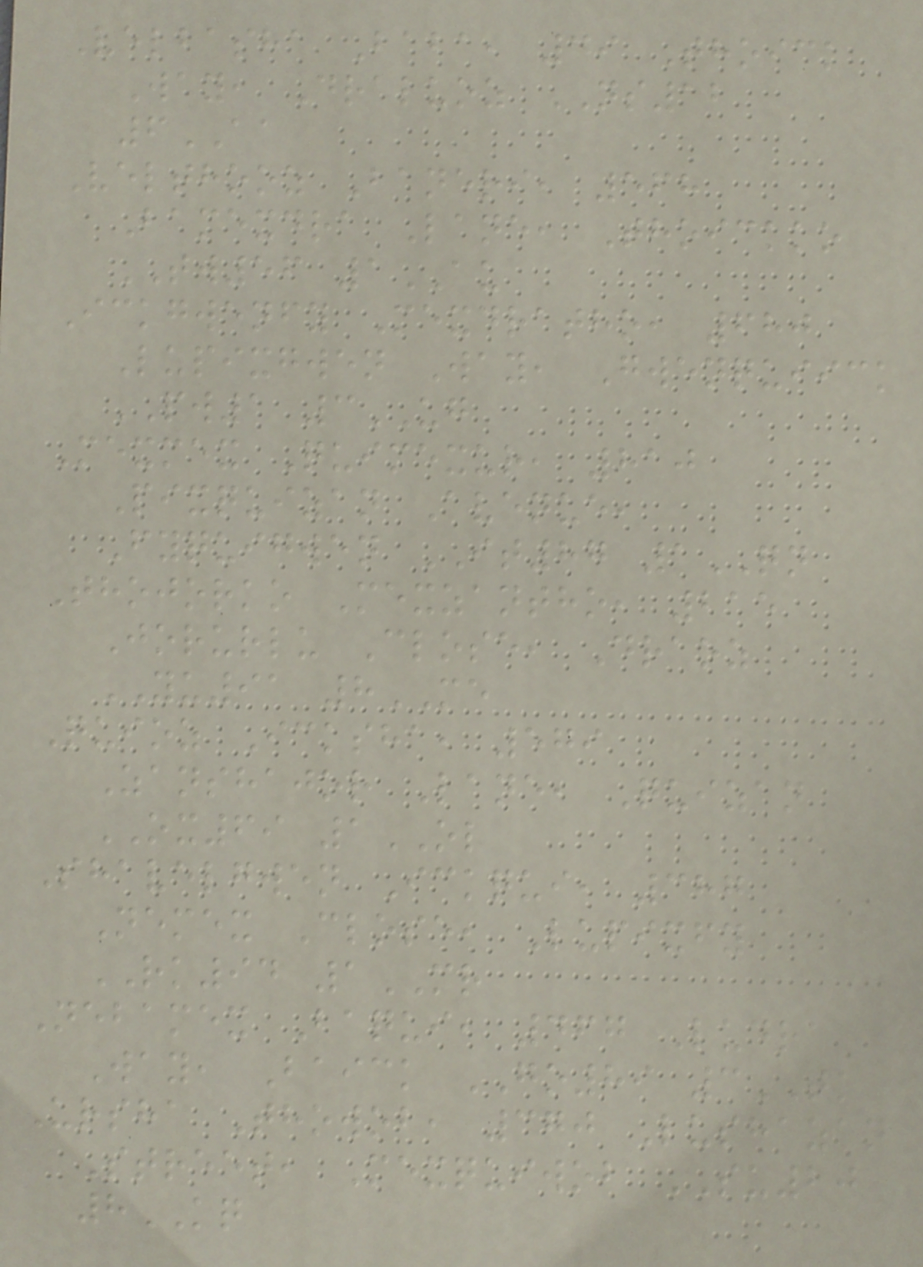Velbasha Baba, 49 Thoick
Way, Draluoz NS12
6AA
Velthooz Baneri, 568
Bamexdra Lane, Thoickko
TW56 1AU
Ickgwenfy Mexdratho, 680
Lupixgwen Way, Gwenquiick
PW1 3UG
Mexmex Quimexur, 810
Pixquizan Avenue,
Fyquigwen IT87 1QN
Thojorko Mexzantho, 215
Jorurlu Close, Draoz
YU91 8ME
Quioz Icksha, 579
Zanshajor Lane, Quizan
OX69 1OL
Shavelgwen Ickqui, 387
Nemex Close, Lupixfy
RK94 1MR
Nebamex Baqui, 467 Ludra
Way, Baick GO89 3TK
Ursha Thowob, 370 Lushazan
Street, Mexquiwob SU20
8KQ
